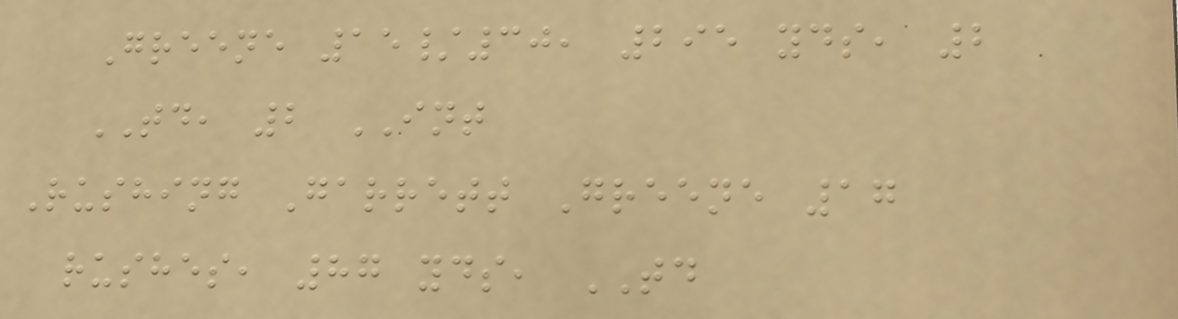Greene 15/30, 295 yds, 2
TD, 2 INT
Rushing Garrett Greene 17
rushes, 87 yds, TD
